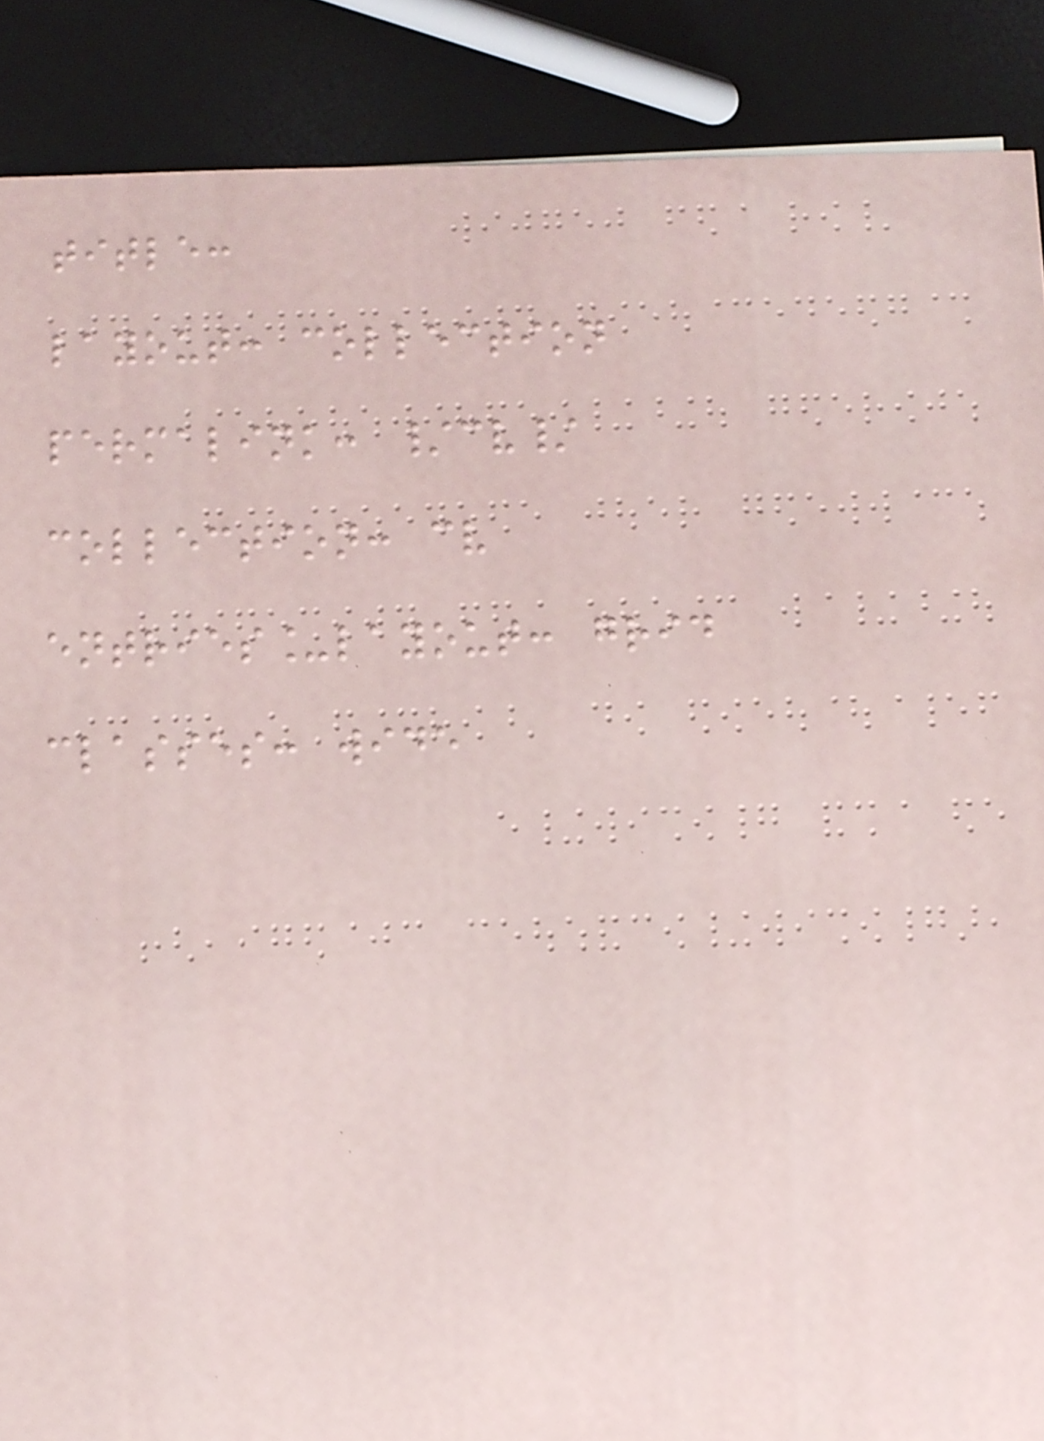title:
layout: collection
permalink: /cv/
collection: cv
entries_layout: grid
classes: wide
